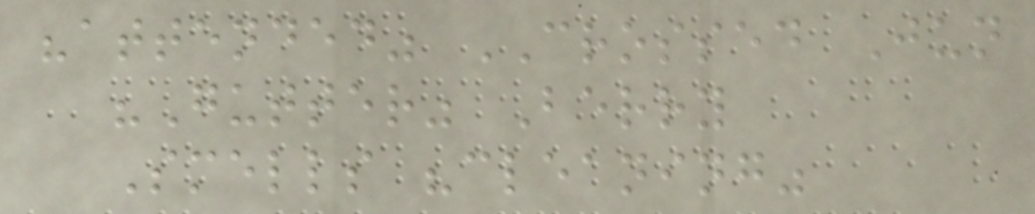"attended" CROSSED Jun
"Gutter" Berry
Smells "cleaning"
